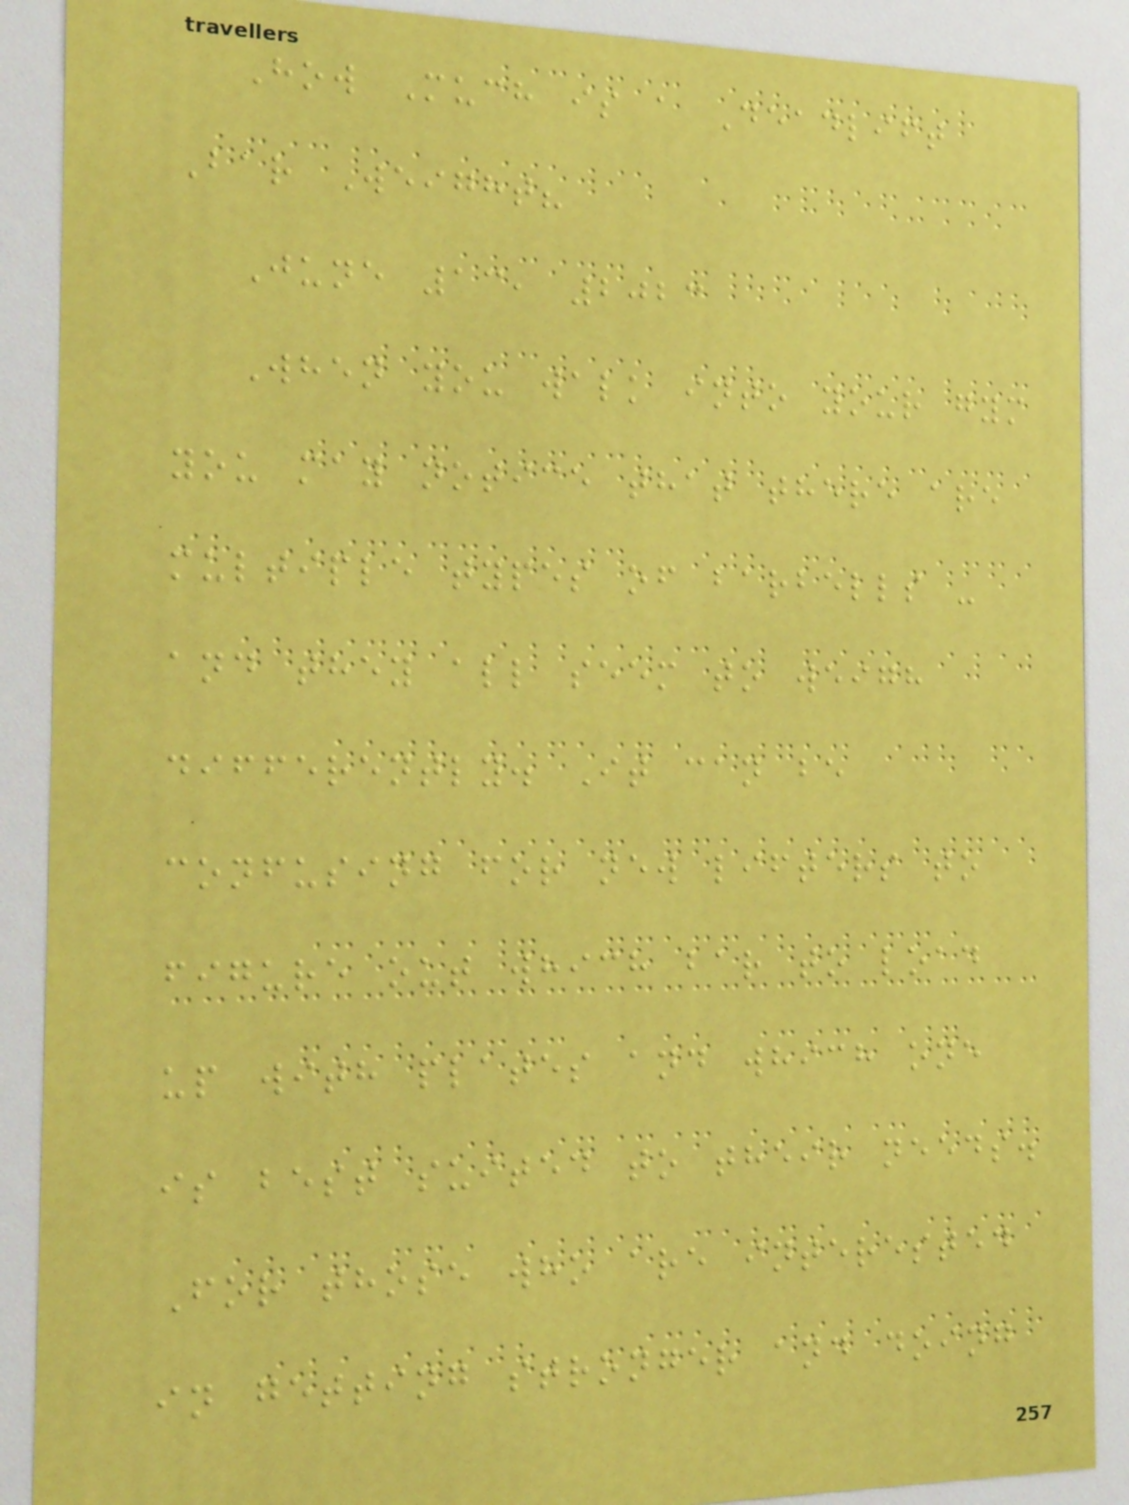How Much is a Deadlift
Bar Weight?
June 13, 2023
When you walk into your gym
you may notice that there are
multiple types of barbells -
and they all seem to weigh
differently. It can be
confusing for new lifters to
figure out which bar to load
up with plates and which one
is best suited to their needs.
For those who are interested
in getting stronger and doing
